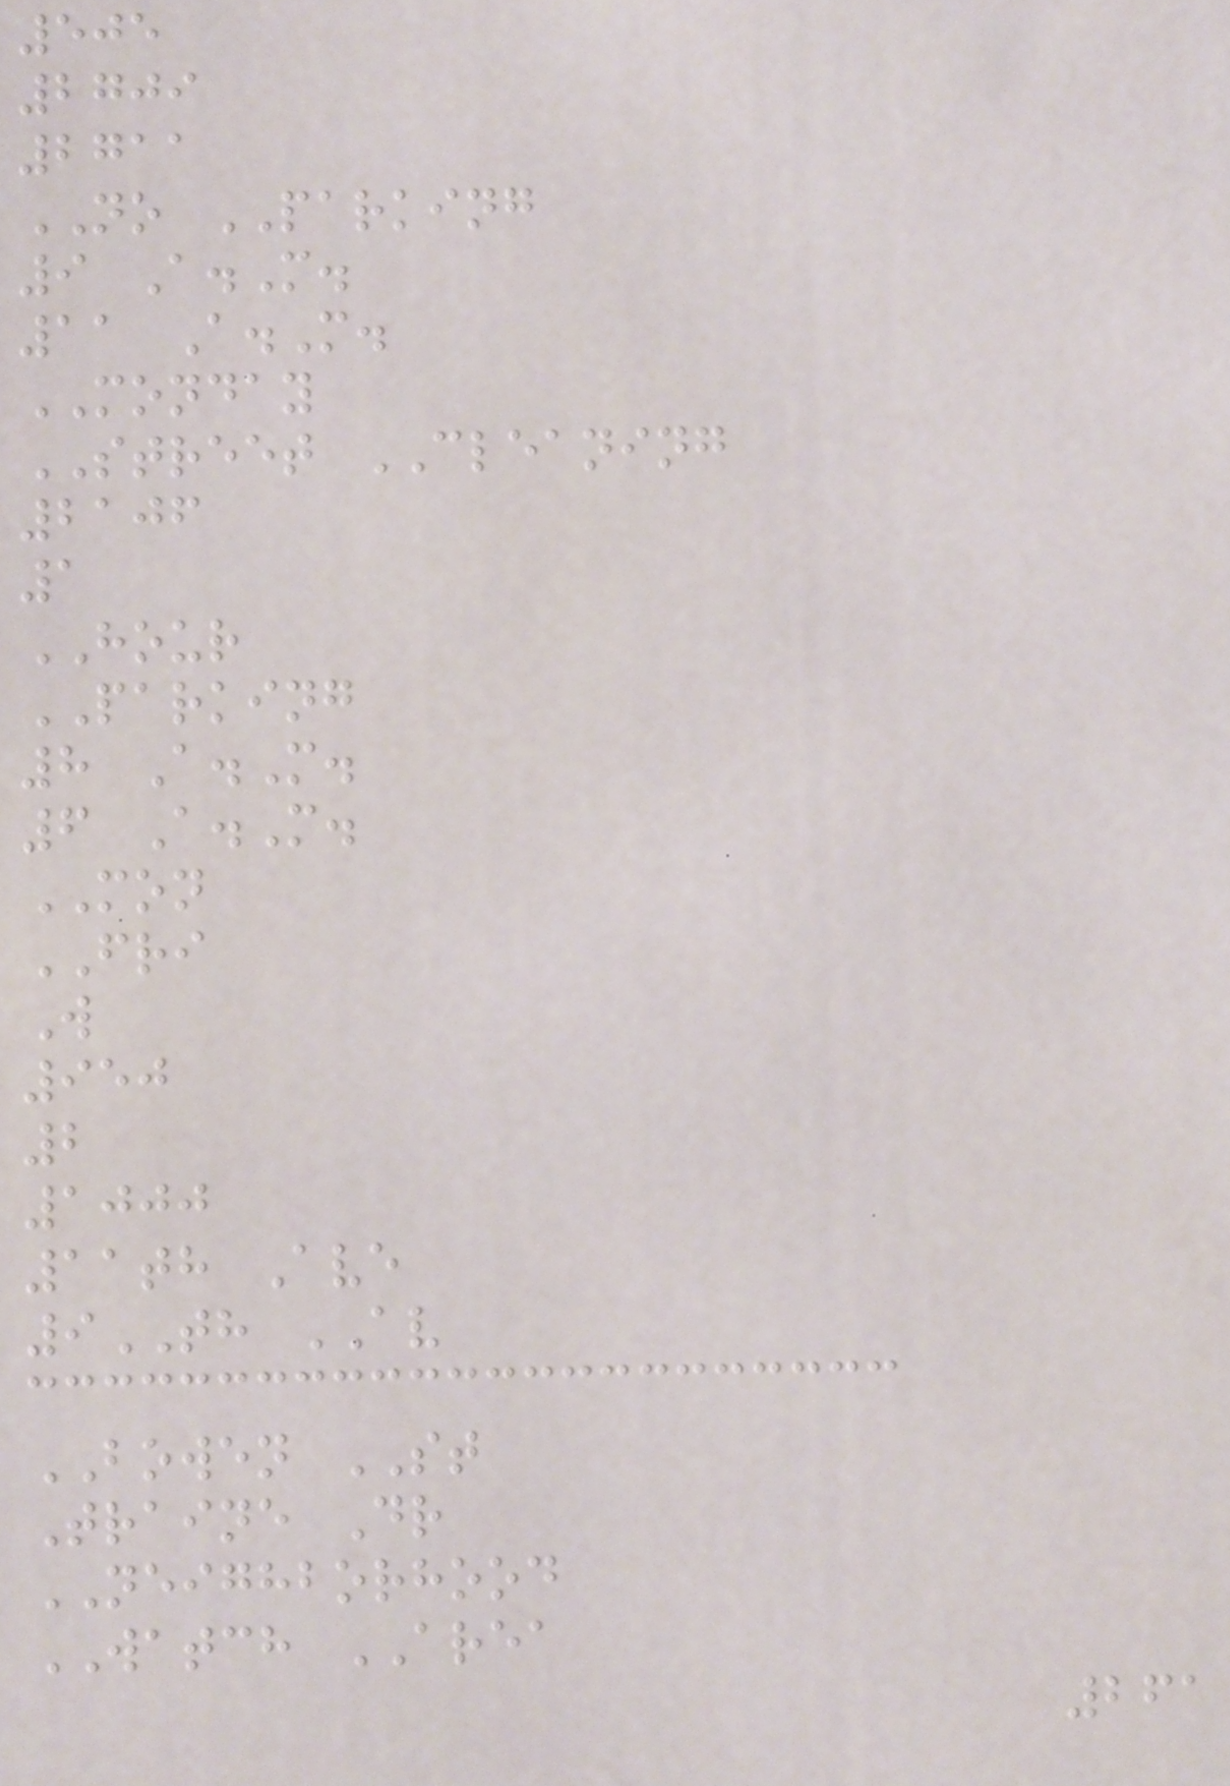505
2709
2711
NO PARKING
9 A.M.
11 A.M.
MONDAY
STREET CLEANING
2106
1
HOUR
PARKING
8 A.M.
6 A.M.
MON
FRI
W
950
2
1000
11th Ave
9TH AV
BOWEN ST
Traine Dr
NEIGHBORHOOD
WATCH AREA
261
